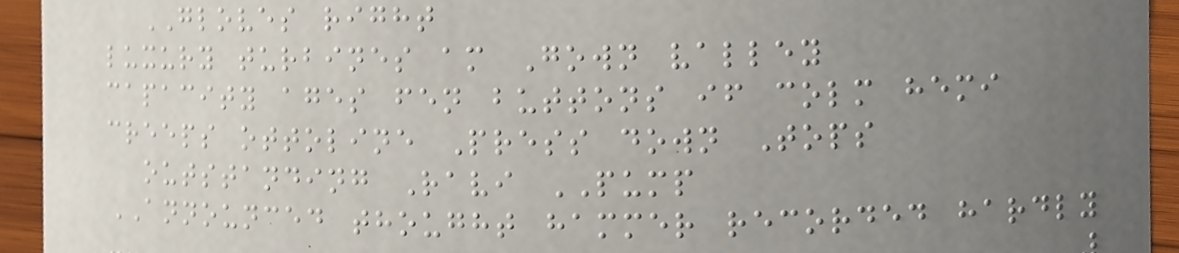GLOVES right
luxury turbines am Gown valley
capacity ages fen buttons if colm hemi
creeps ottoline Press down Tops
outstanding Ravi PUMP
ANNOUNCED thought hammer recorded hardly
